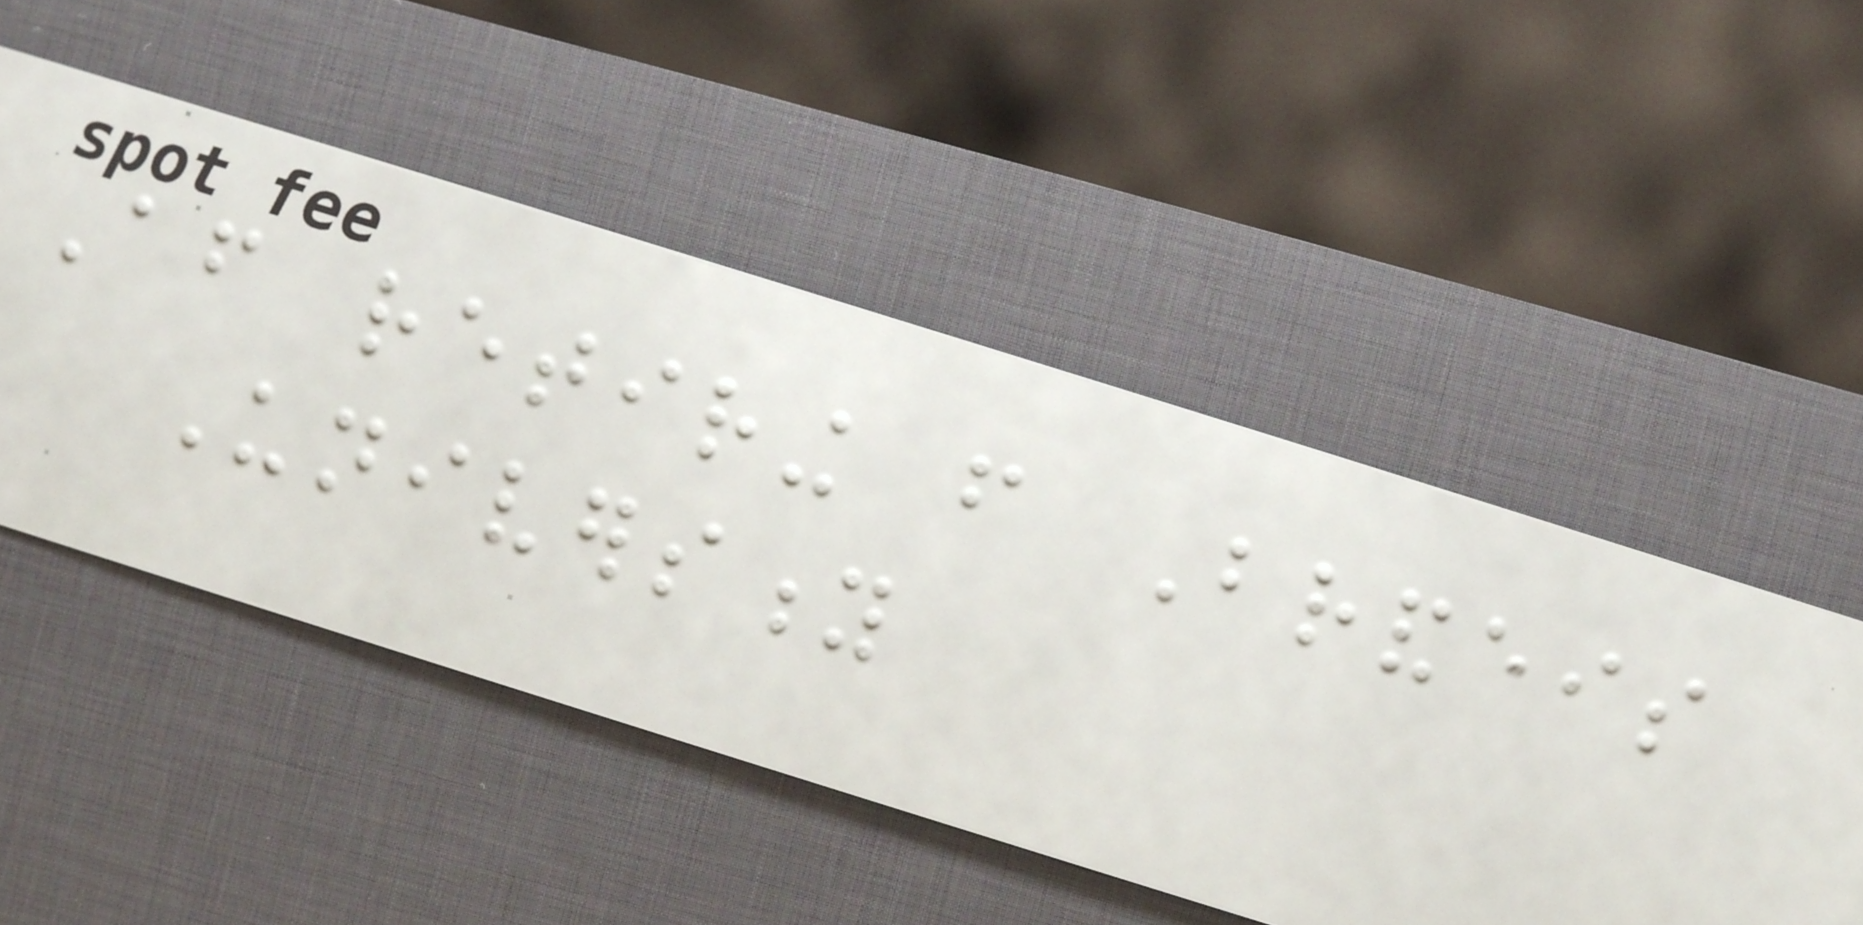After retiring from Brandeis
University
